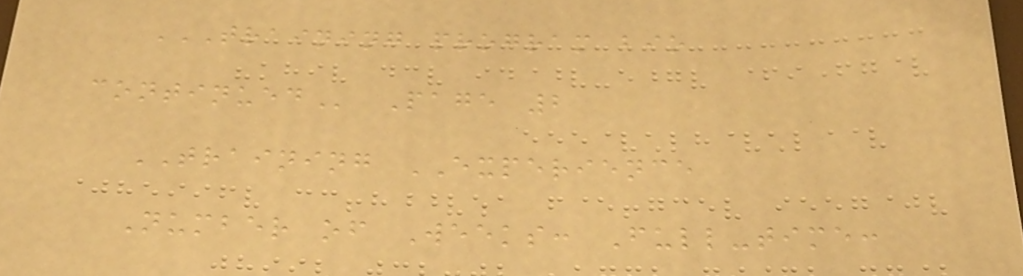TRAINING PROGRAM BIO
CONTINUED Page 2
TRAINING EXPERIENCE
Number of Weeks: Full-time:
